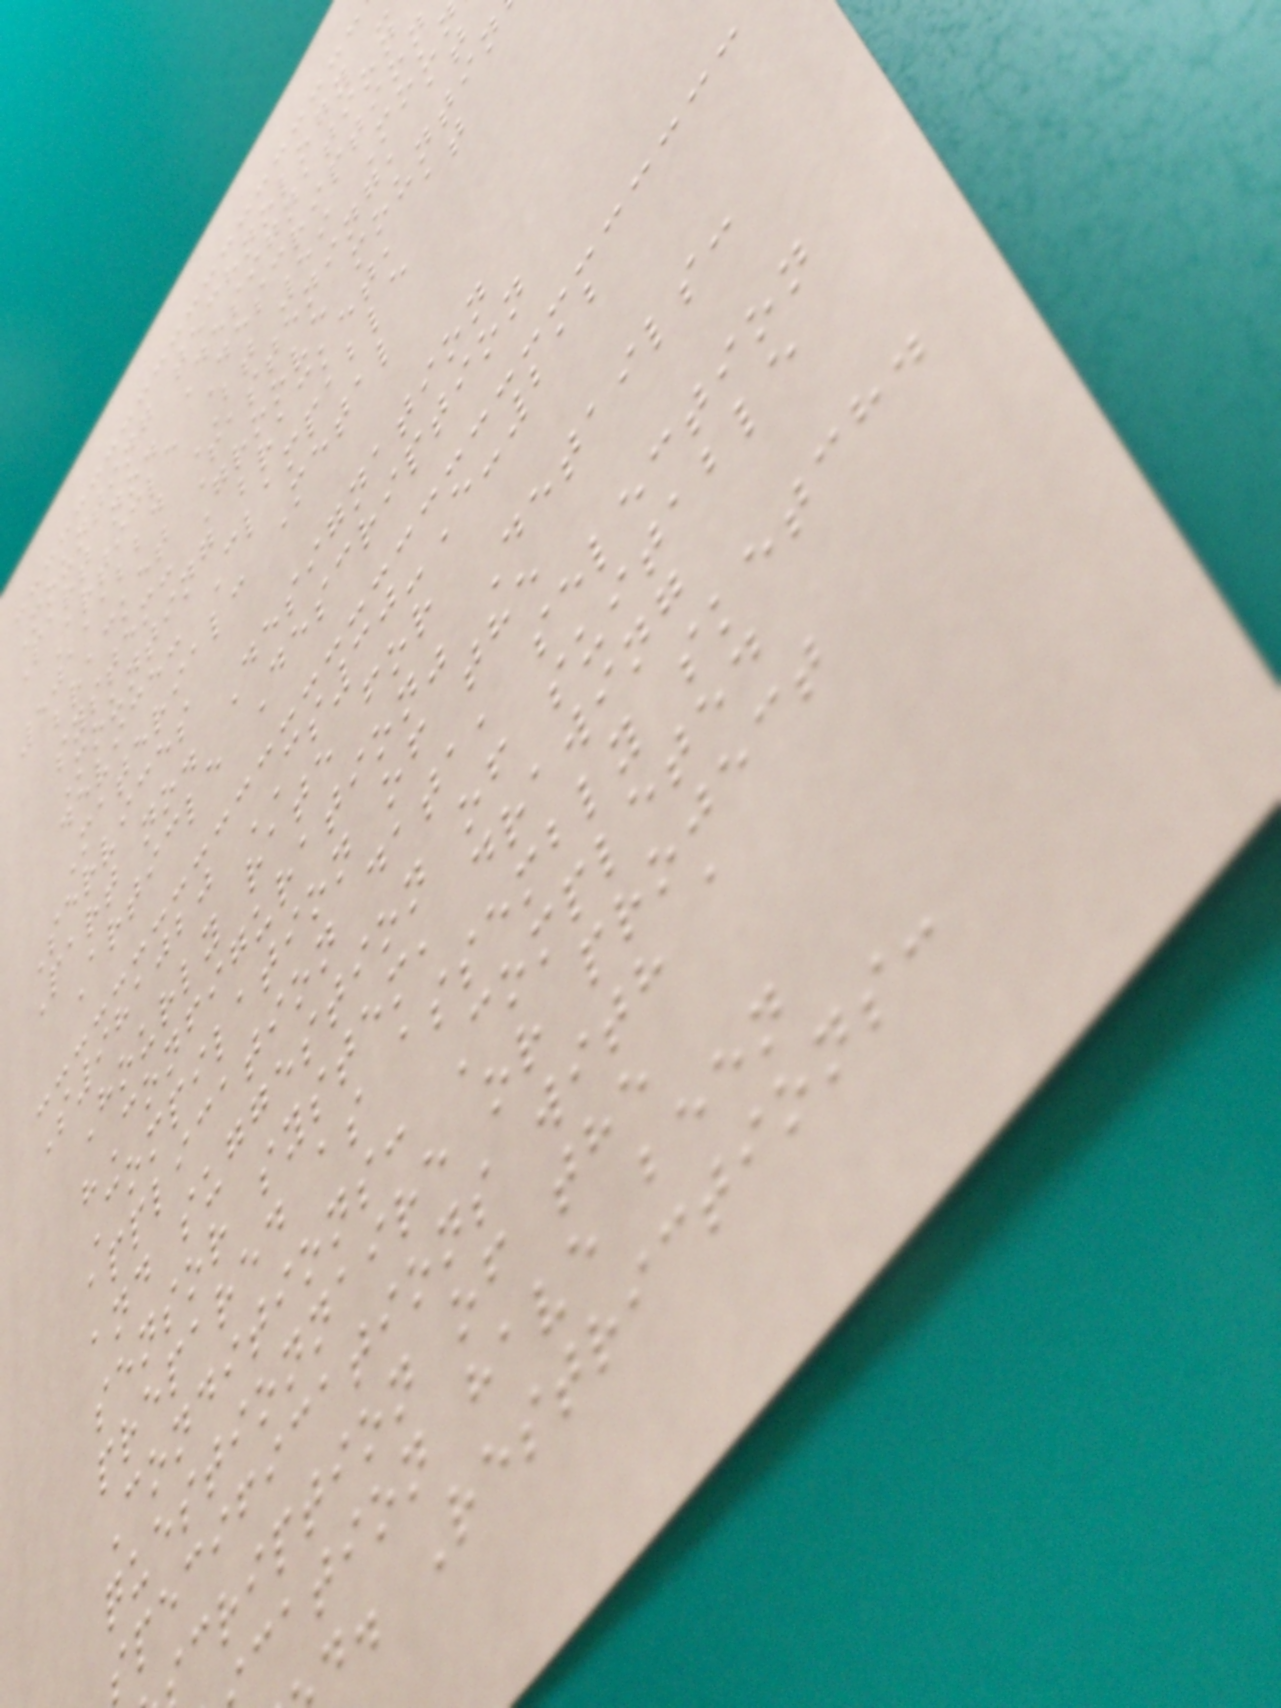Mounting technology
Part no. Designation
Article Description
50111224 BT 59 Mou
bracket Fastening, at
system: Groove mountin
Mounting bracket, at
device: Clampable
Material: Metal
Services
Part no. Designation
Article Description
S981020 CS30-E-212
Hourly rate for
"Configuration" Details:
Compilation of the
application data, selection
and suggestion of suitable
sensor system, drawing
prepared as assembly sketch.
Conditions: Completed
questionnaire or project
specifications with a
cription of the
cation have been
d. Restrictions:
